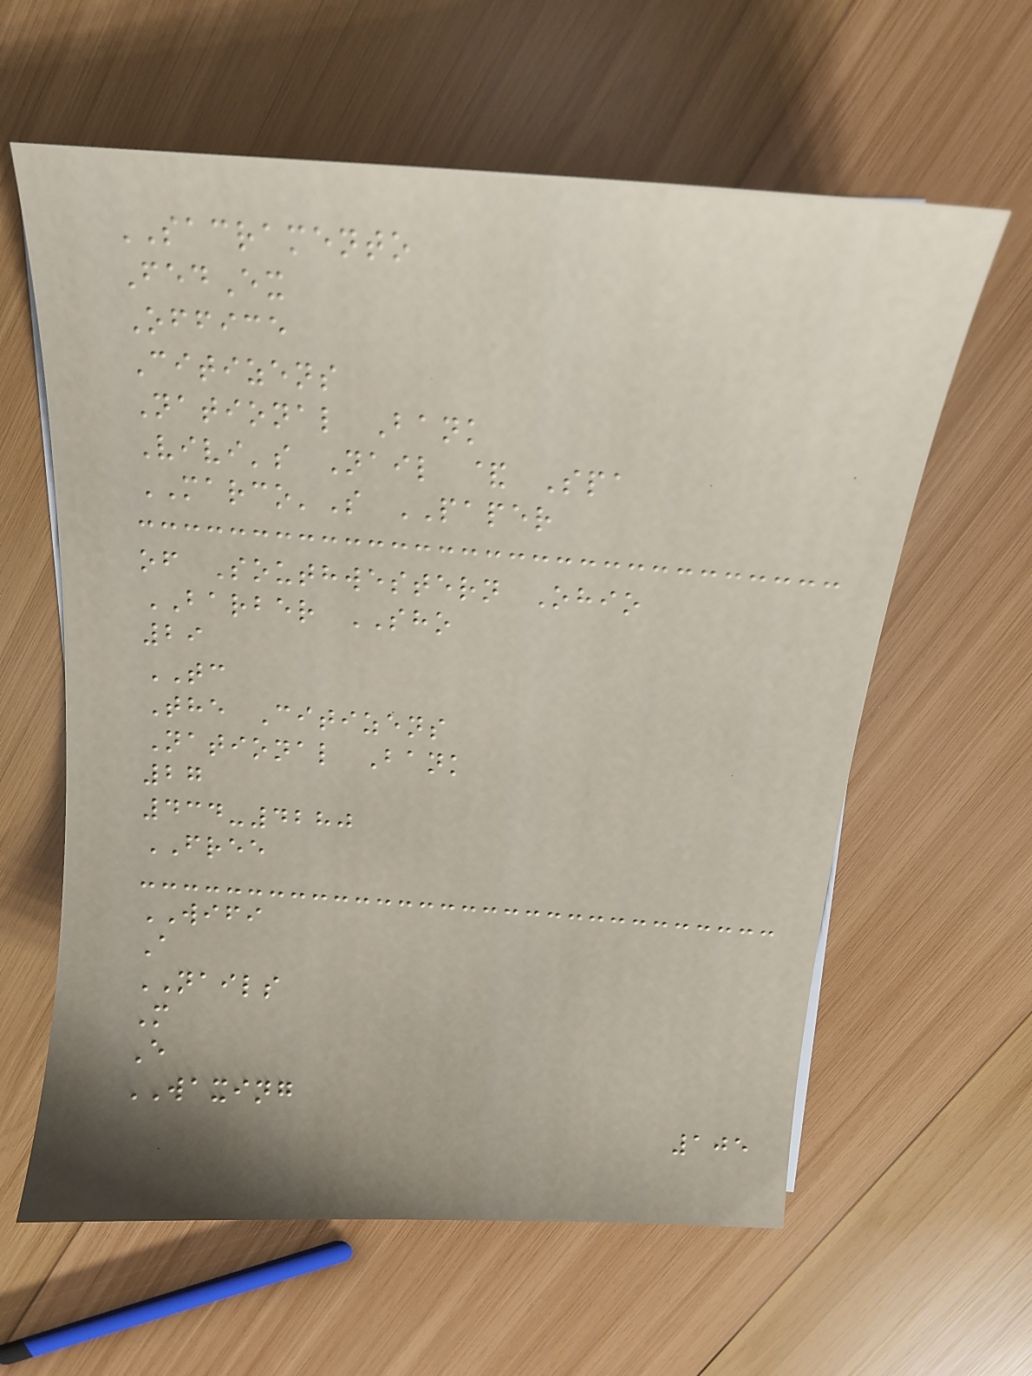SACRAMENTO
FedEx
Office
Citizens
National Bank
Vivi's Nail & Spa
MARCO'S PAPER
of Southwestern Ohio
BARBER SHO
29
TC
The Citizens
National Bank
27
434-4280
FREE
WIFI
A
NAILS
M
E
WAXING
105
